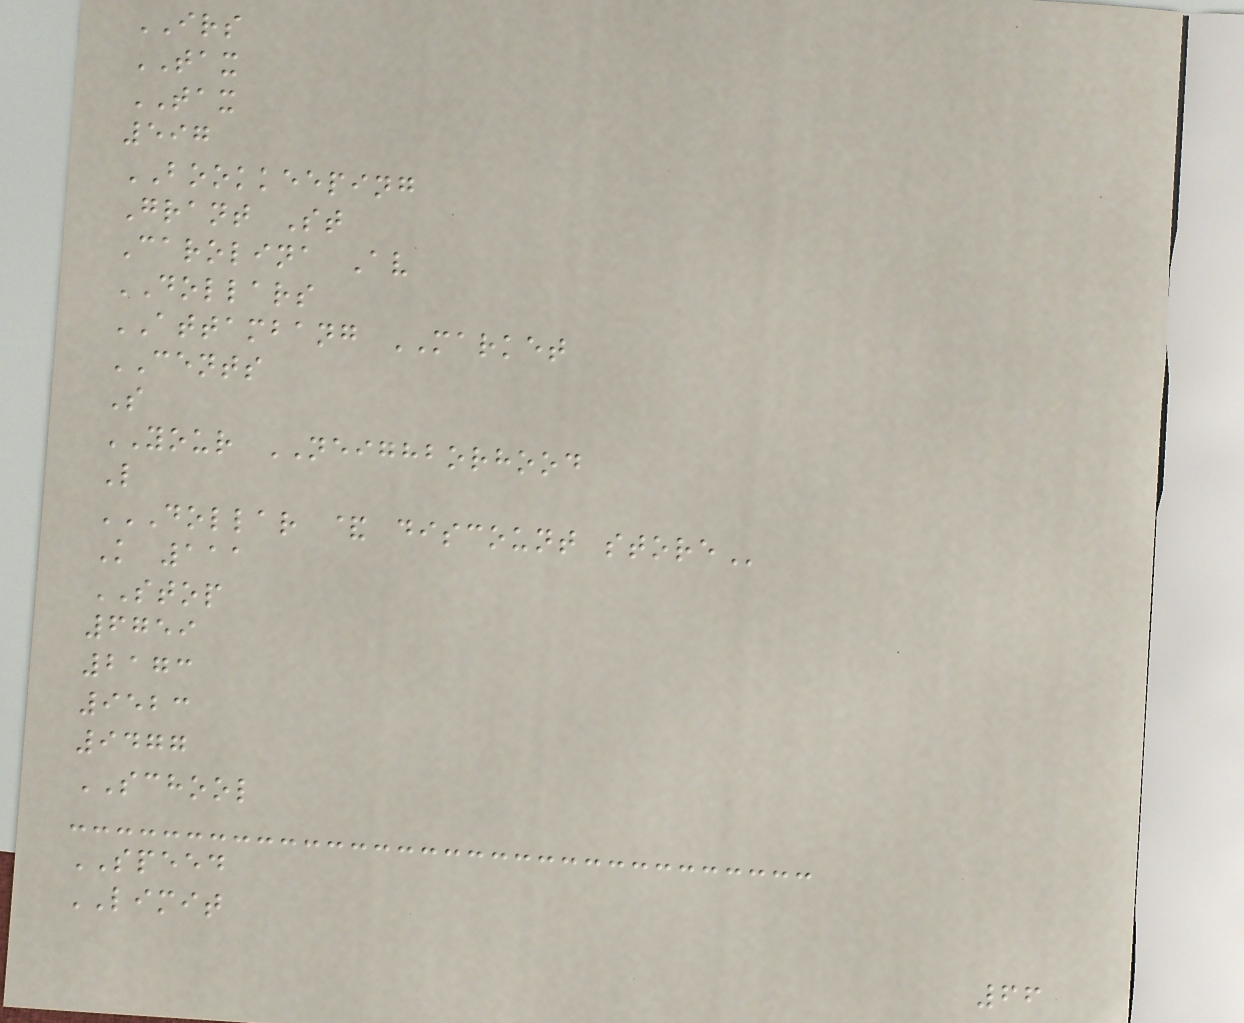IRS
TAX
TAX
597
BOOKKEEPING
Grant St
Carolina Av
DOLLARS
ATTAMBANG MARKET
CENTS
S
YOUR NEIGHBORHOOD
L
DOLLAR & DISCOUNT STORE
K 111
STOP
6759
2173
9523
9477
SCHOOL
SPEED
LIMIT
66
